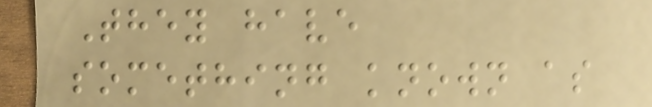They have
something known as
